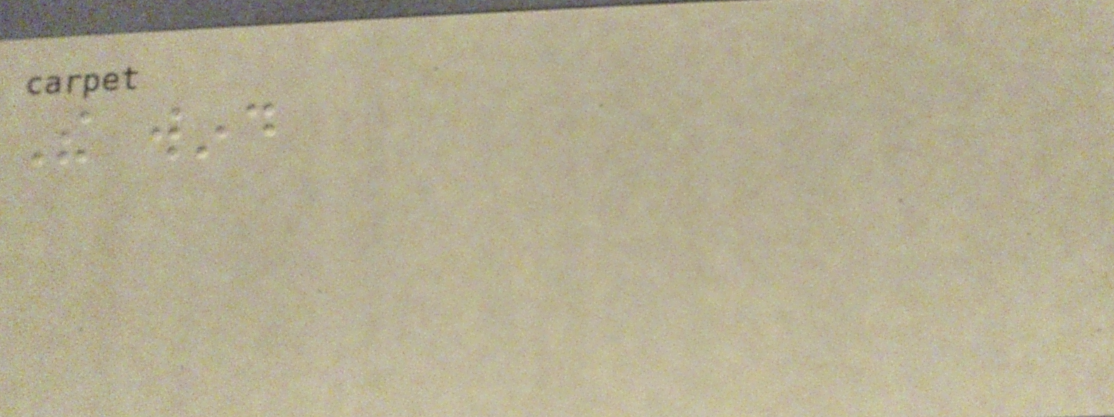The wind
